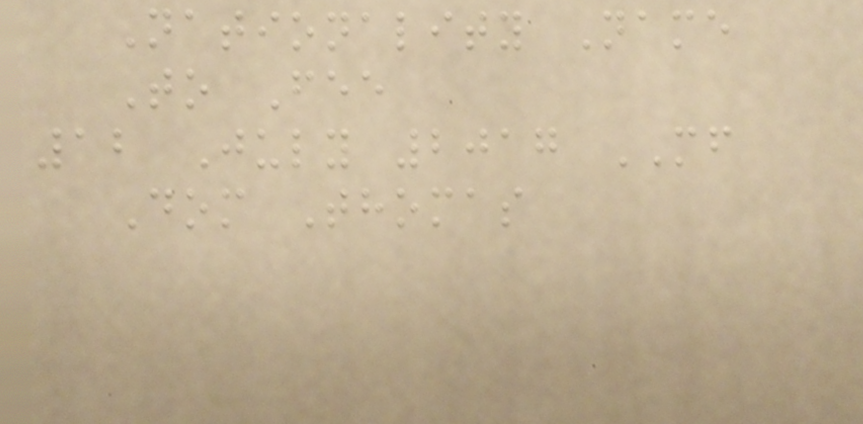Nationality Name
To Fee
12 July 2017 MF
Dom Thomas
